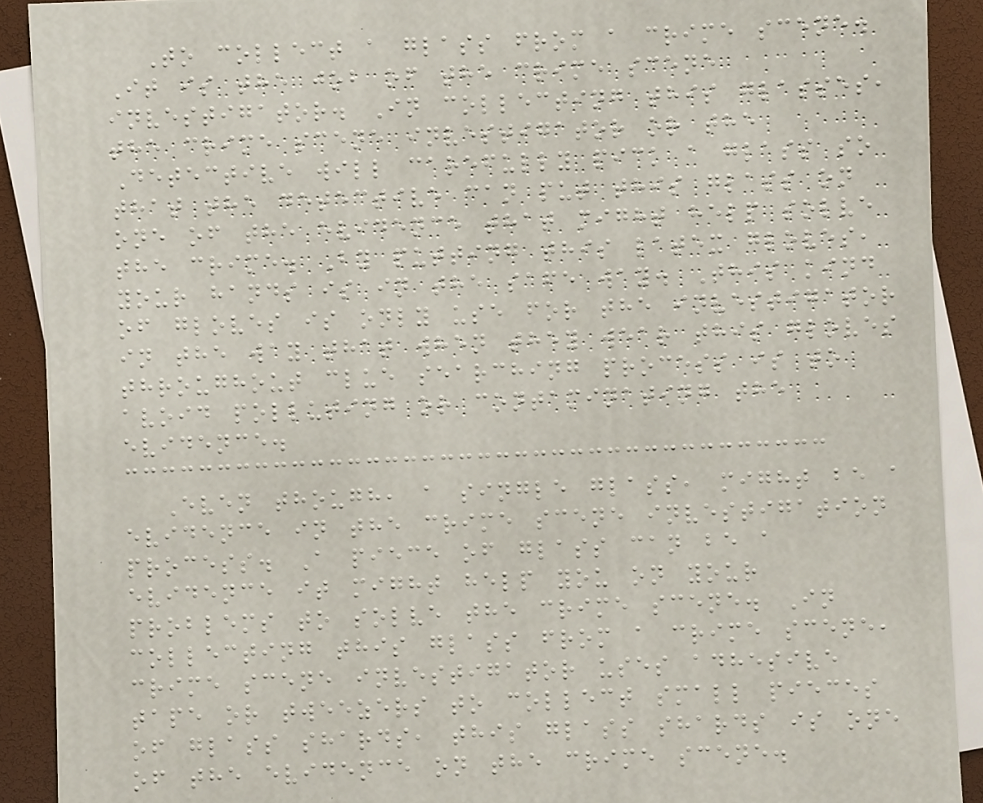To collect a glass from a crime scene.
It is the job of the crime scene
investigator. In collecting this glasses,
the crime scene investigator or the
Detective will carefully pick a glass so
that the detective can put this glass on
one of the evidence that might help solve
the crime. By putting this latex gloves,
your hands is in the safe way. This kind
of gloves is only use for the investigator
in the way that when they wear this gloves
throughout clue searching process is to
avoid polluting or contaminating the
evidence.
Even though, a single glass, might be a
evidence in the crime scene investigation
process. A piece of glass can be a
evidence it might help you on your
problems to solve the crime scene. In
collecting this glass from a crime scene,
crime scene investigator uses adhesive
tape or tweezers to collect small pieces
of glass shards, this glass shards is one
of the evidence on the crime scene.
